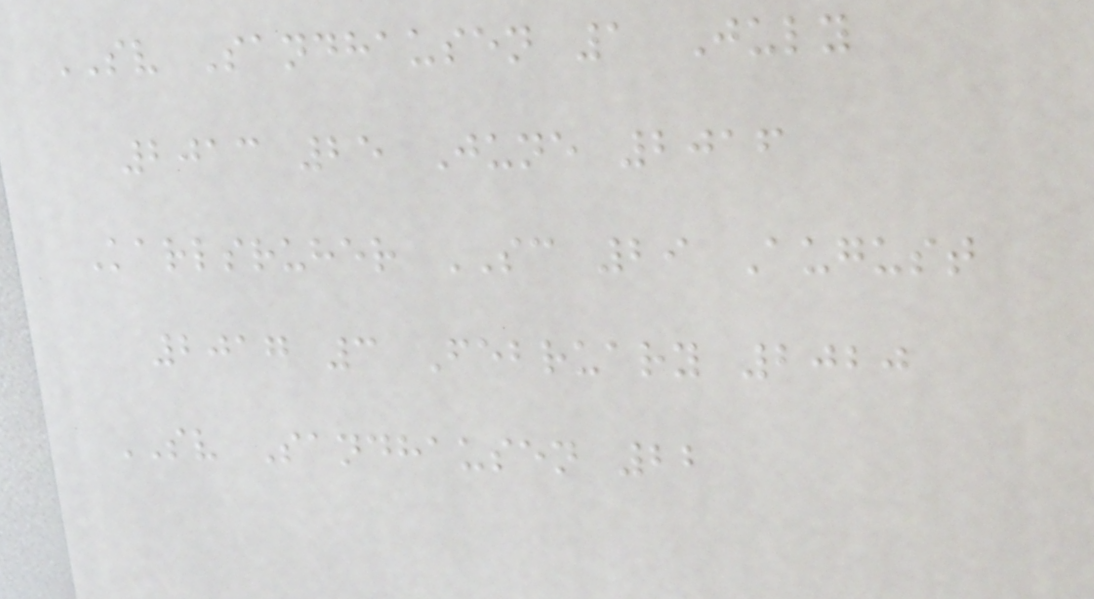SV Sandhausen 1 July
2013 25 June 2016
Karlsruher SC 29 August
2017 3 February 2020
SV Sandhausen 22
